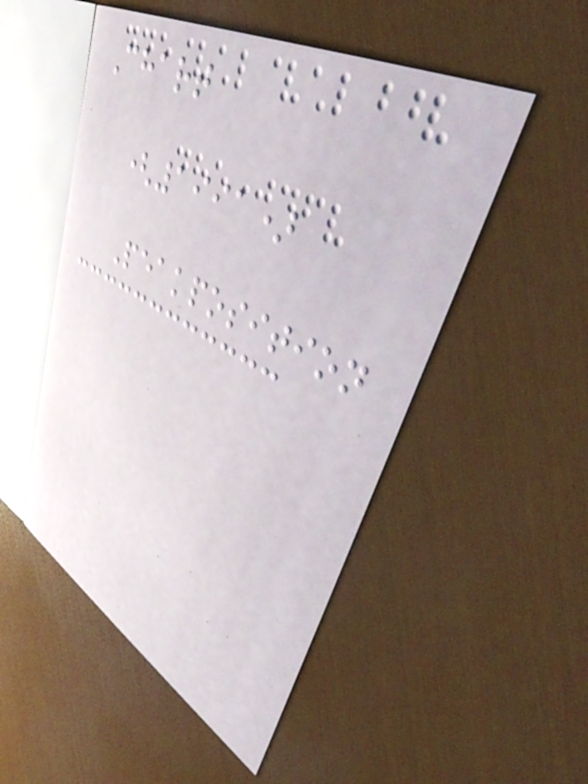Chart
(1991)
Peakposition
